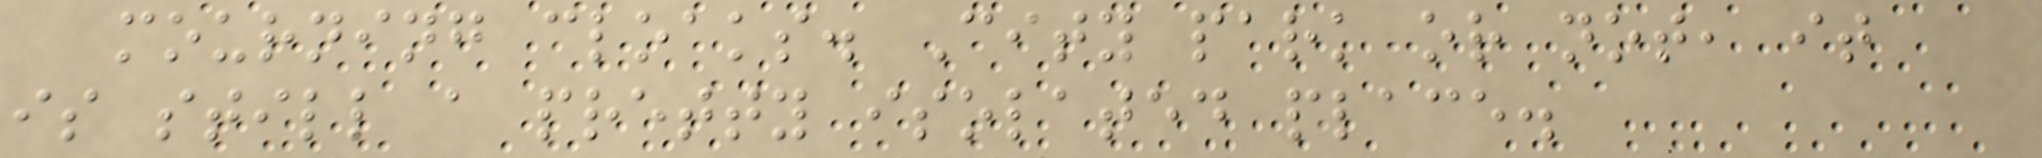mourning cloaks. City park or not, it
is still a pretty isolated place.
